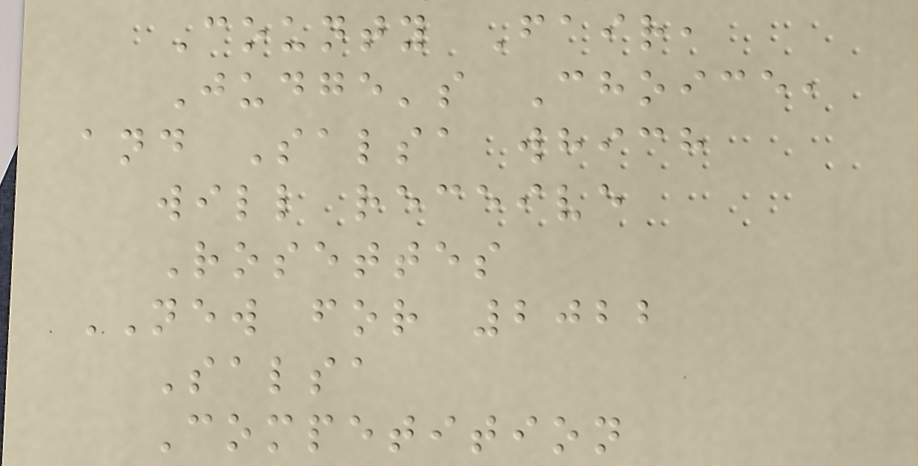County Fair,
Judge's Choice,
and Salsa which
will receive
Rosettes
NEW for 2022
Salsa
Competition
